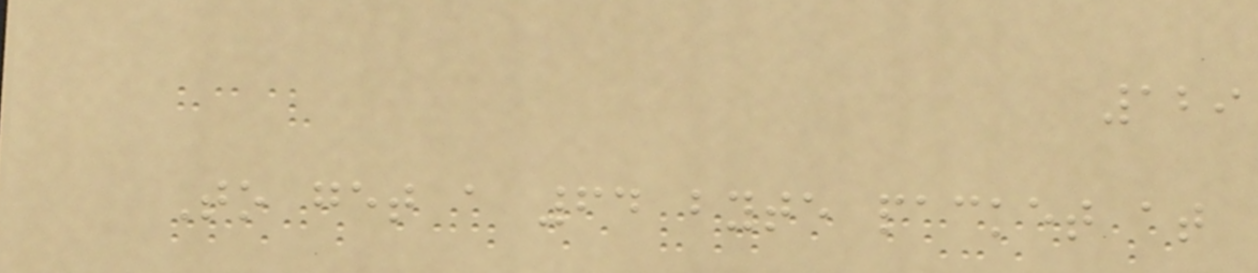129
To get a 64 byte packet at
